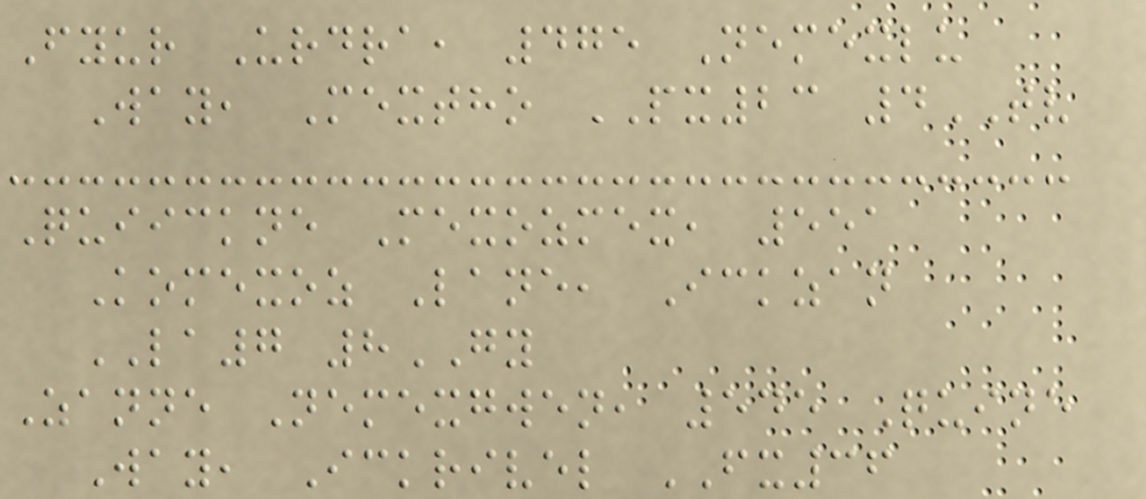Fyur Urdra, 475 Nemexlu
Way, Mextho PX23 4TV
Quiickne Mexozmex, 551
Komexoz Lane, Ickzan
LA7 8GY
Zanne Nemexgwen, 545 Quine
Way, Ickrivel FX36
